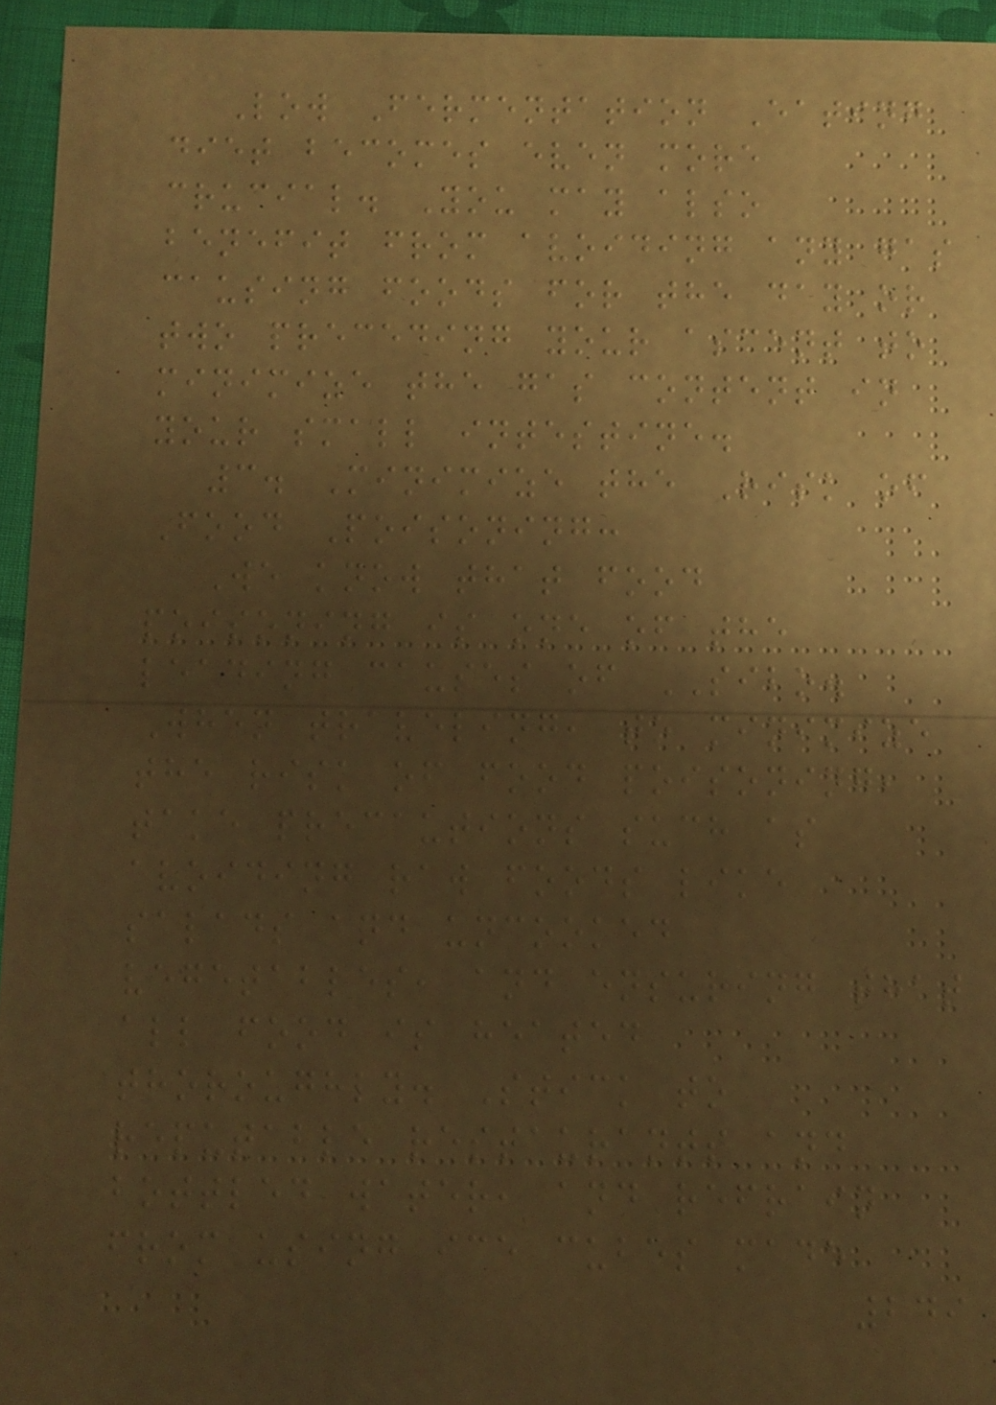Low Fermentation Eating
diet becomes even more
crucial. You may also
benefit from avoiding any gas
causing foods for the day or
two preceding your ascent to
minimize the gas content in
your small intestine.
3. Minimize the Risk of
Food Poisoning:
We know that food
poisoning is one of the
leading causes of SIBO.
When traveling, to minimize
the risk of food poisoning,
take precautions such as
avoiding raw foods like
salads and uncooked
vegetables, and ensuring that
all food is heated
thoroughly. Stick to
reputable restaurants and
bottled water, and refrain
from using ice cubes made
249
